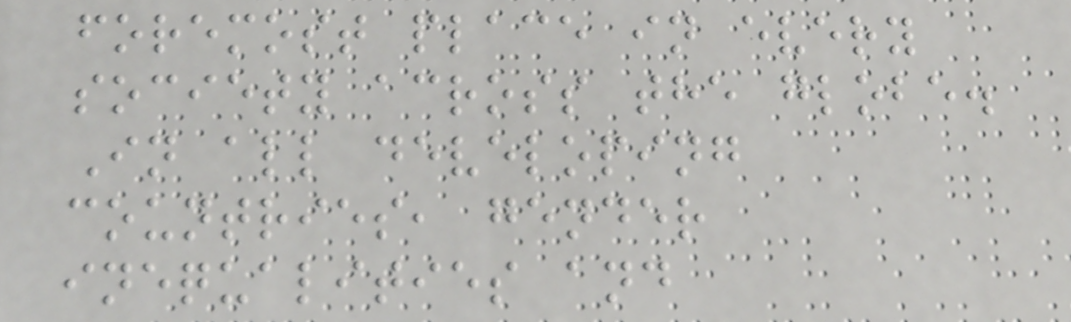foremost place in every
society across the globe.
In all developing
countries, gender
inequalities and
